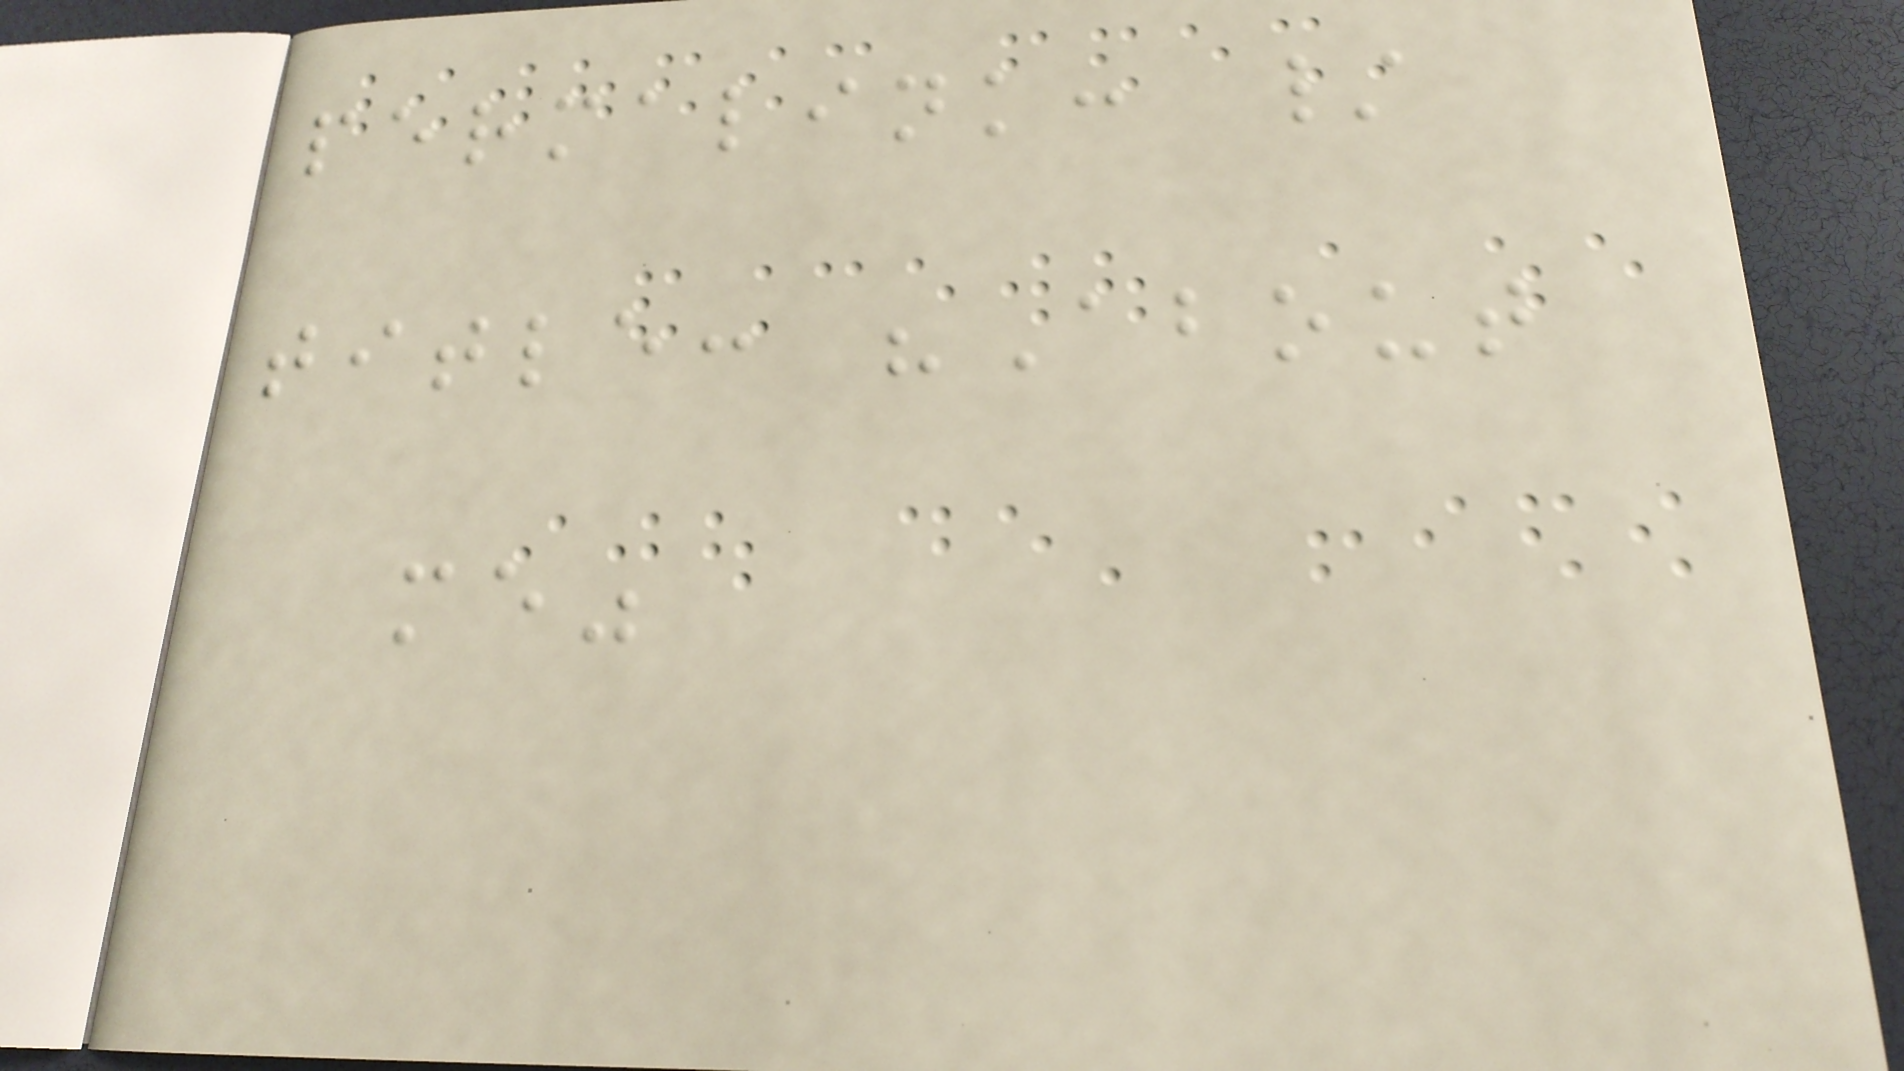permalink: /
title: "About
me"
